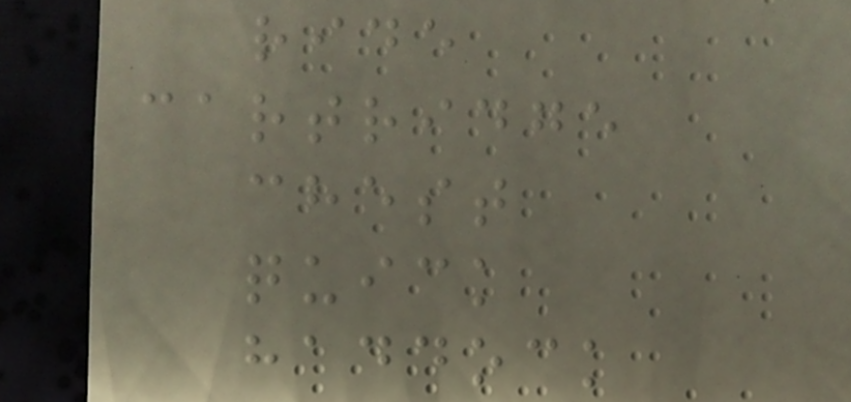ride
cartridge
chest
quick
haddock
